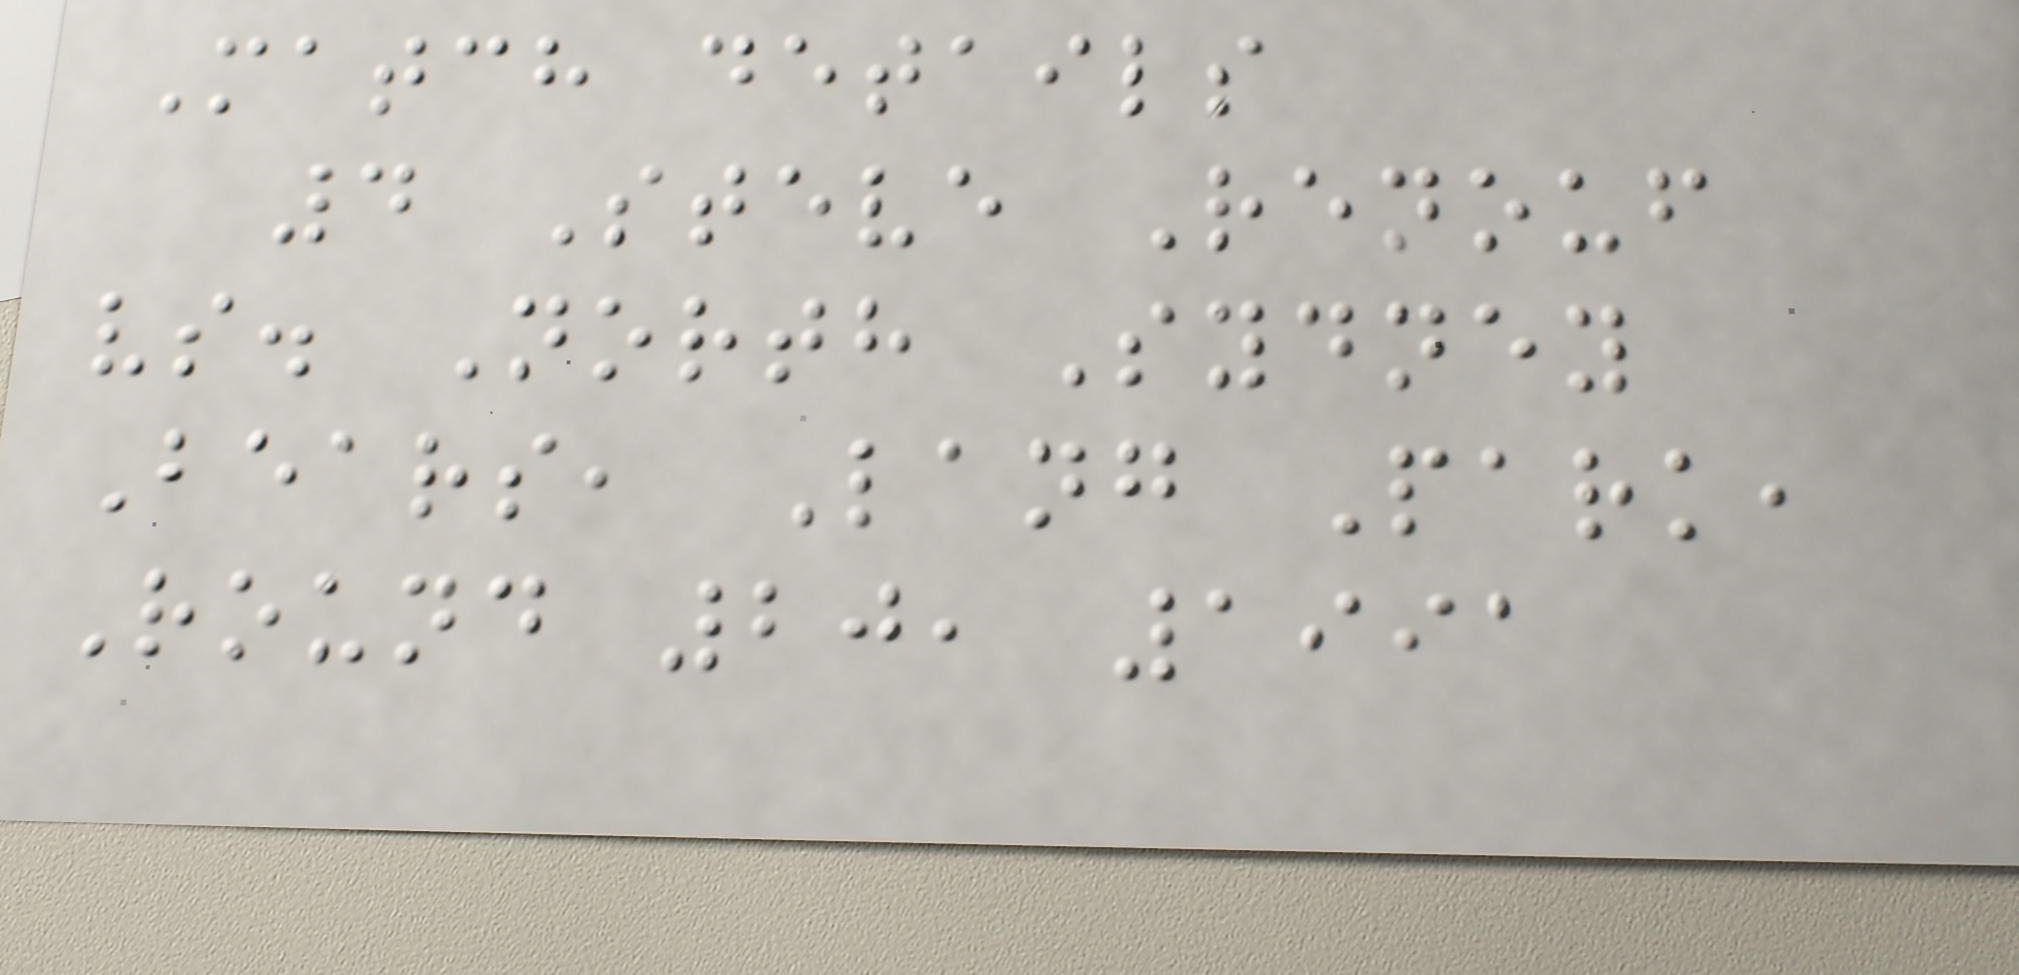Match details
4 Steve Renouf
vs. North Sydney
Bears, Lang Park,
Round 20, 1991
